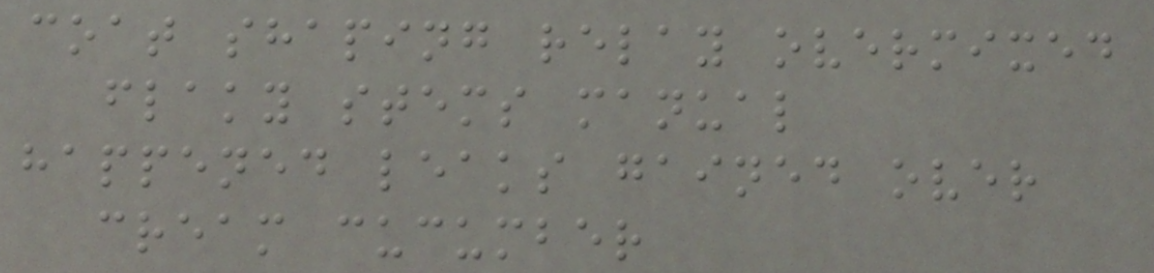coat shaping relay overmixed
flaky stems manual
happened leaks gained over
cream cucumber
